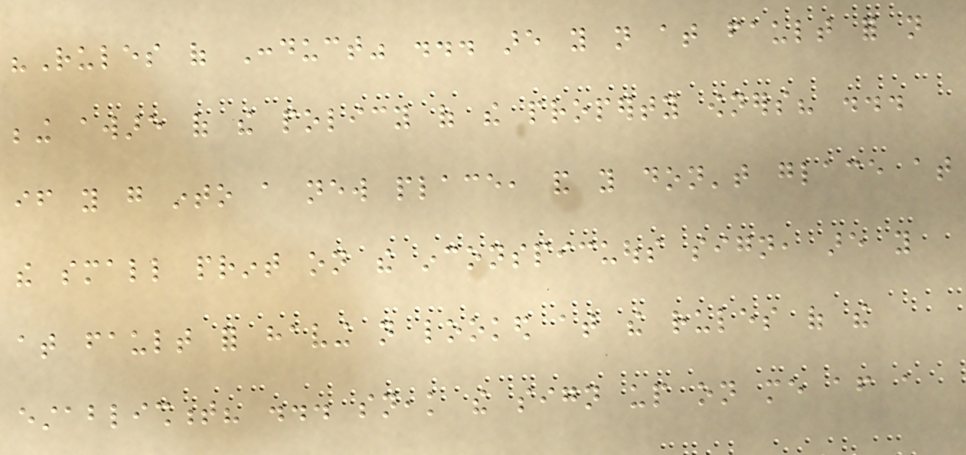"Rules of Conduct" ... are you not at fault for not
being aware of the policy of the property owners? ...
if you go into a new place, and you don't glace at
the small print on the inconspicuous sign, are you
at fault for having not looked at the rules of the
establishment? ... sneak the sign up on me after a
